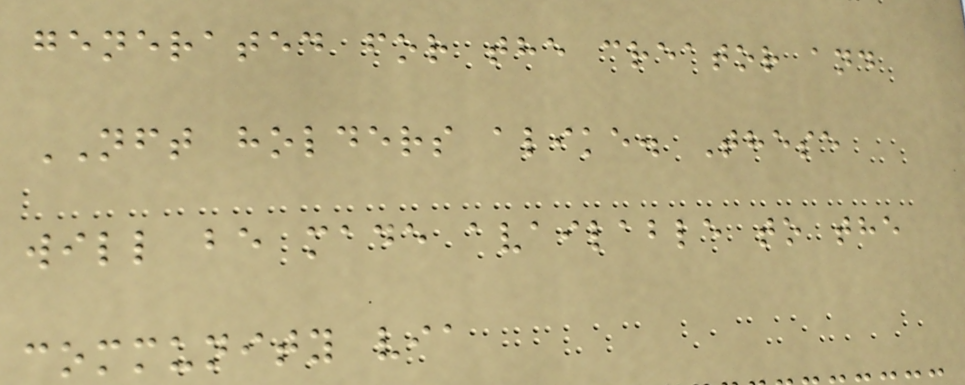generated for the creator and
NFT holders alike. These
will be made available to the
community via
